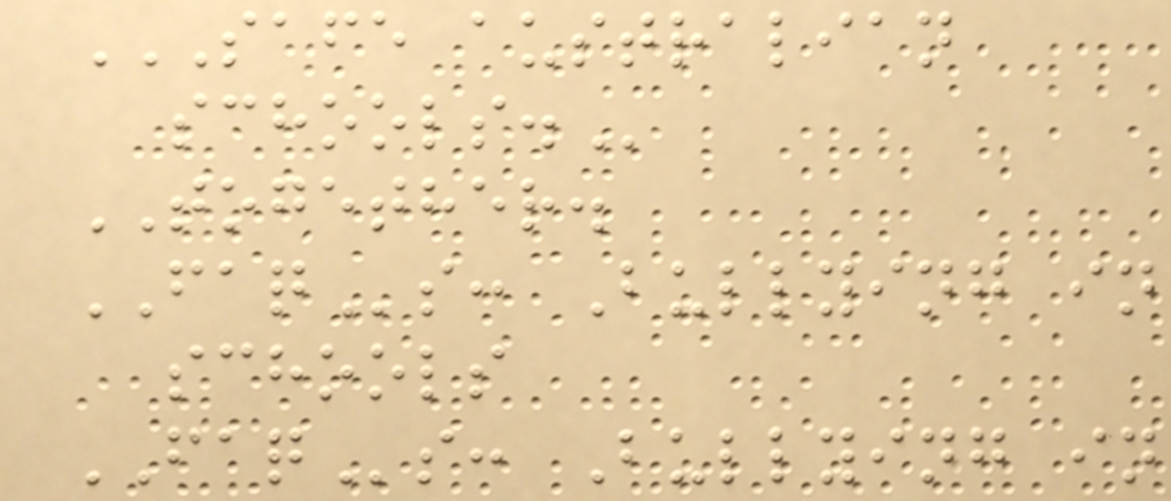SAFE AUSTRALIAN
SCHOOLS.
TOGETHER.
FAQs: Bullying in
schools
FAQs: Bullying in
